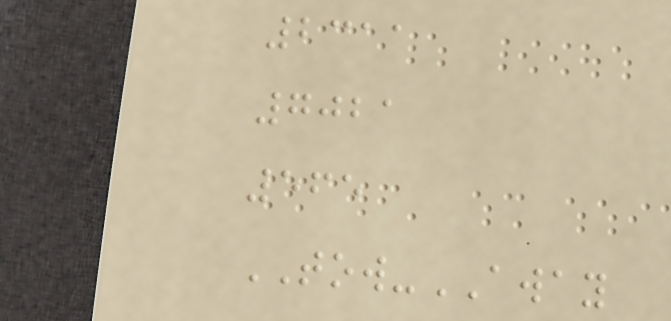2311
7021
565
TOW-AWAY
